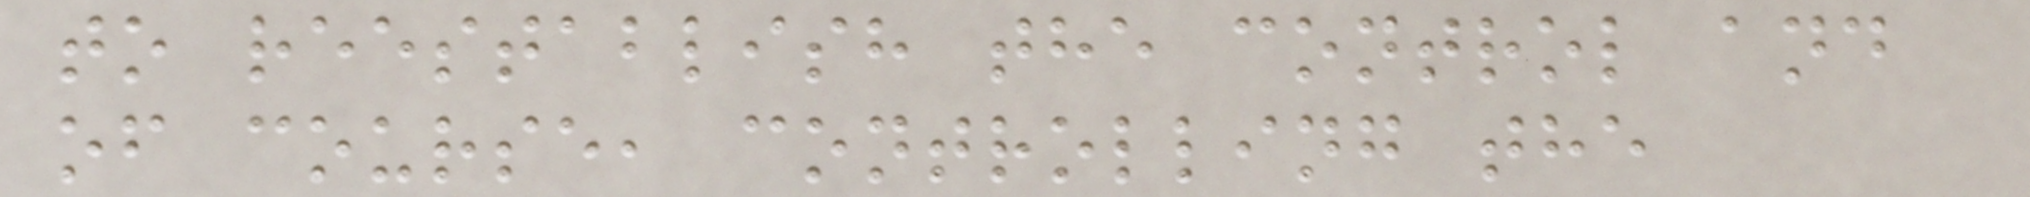to reestablish the control and
of course, controlling the
